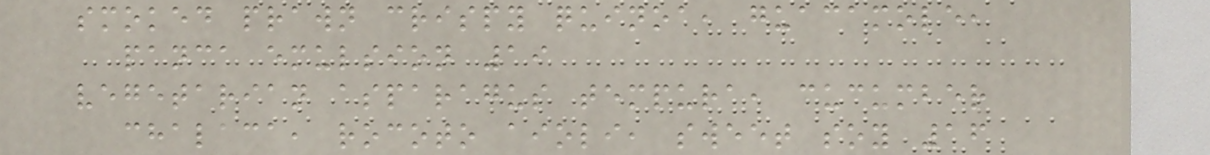smoked prawn crispy quinoa, guacamole,
panca emulsion 19
vegetarian asparagus tempura, cucumber
chalaca, rocoto aioli, sweet soy 16
